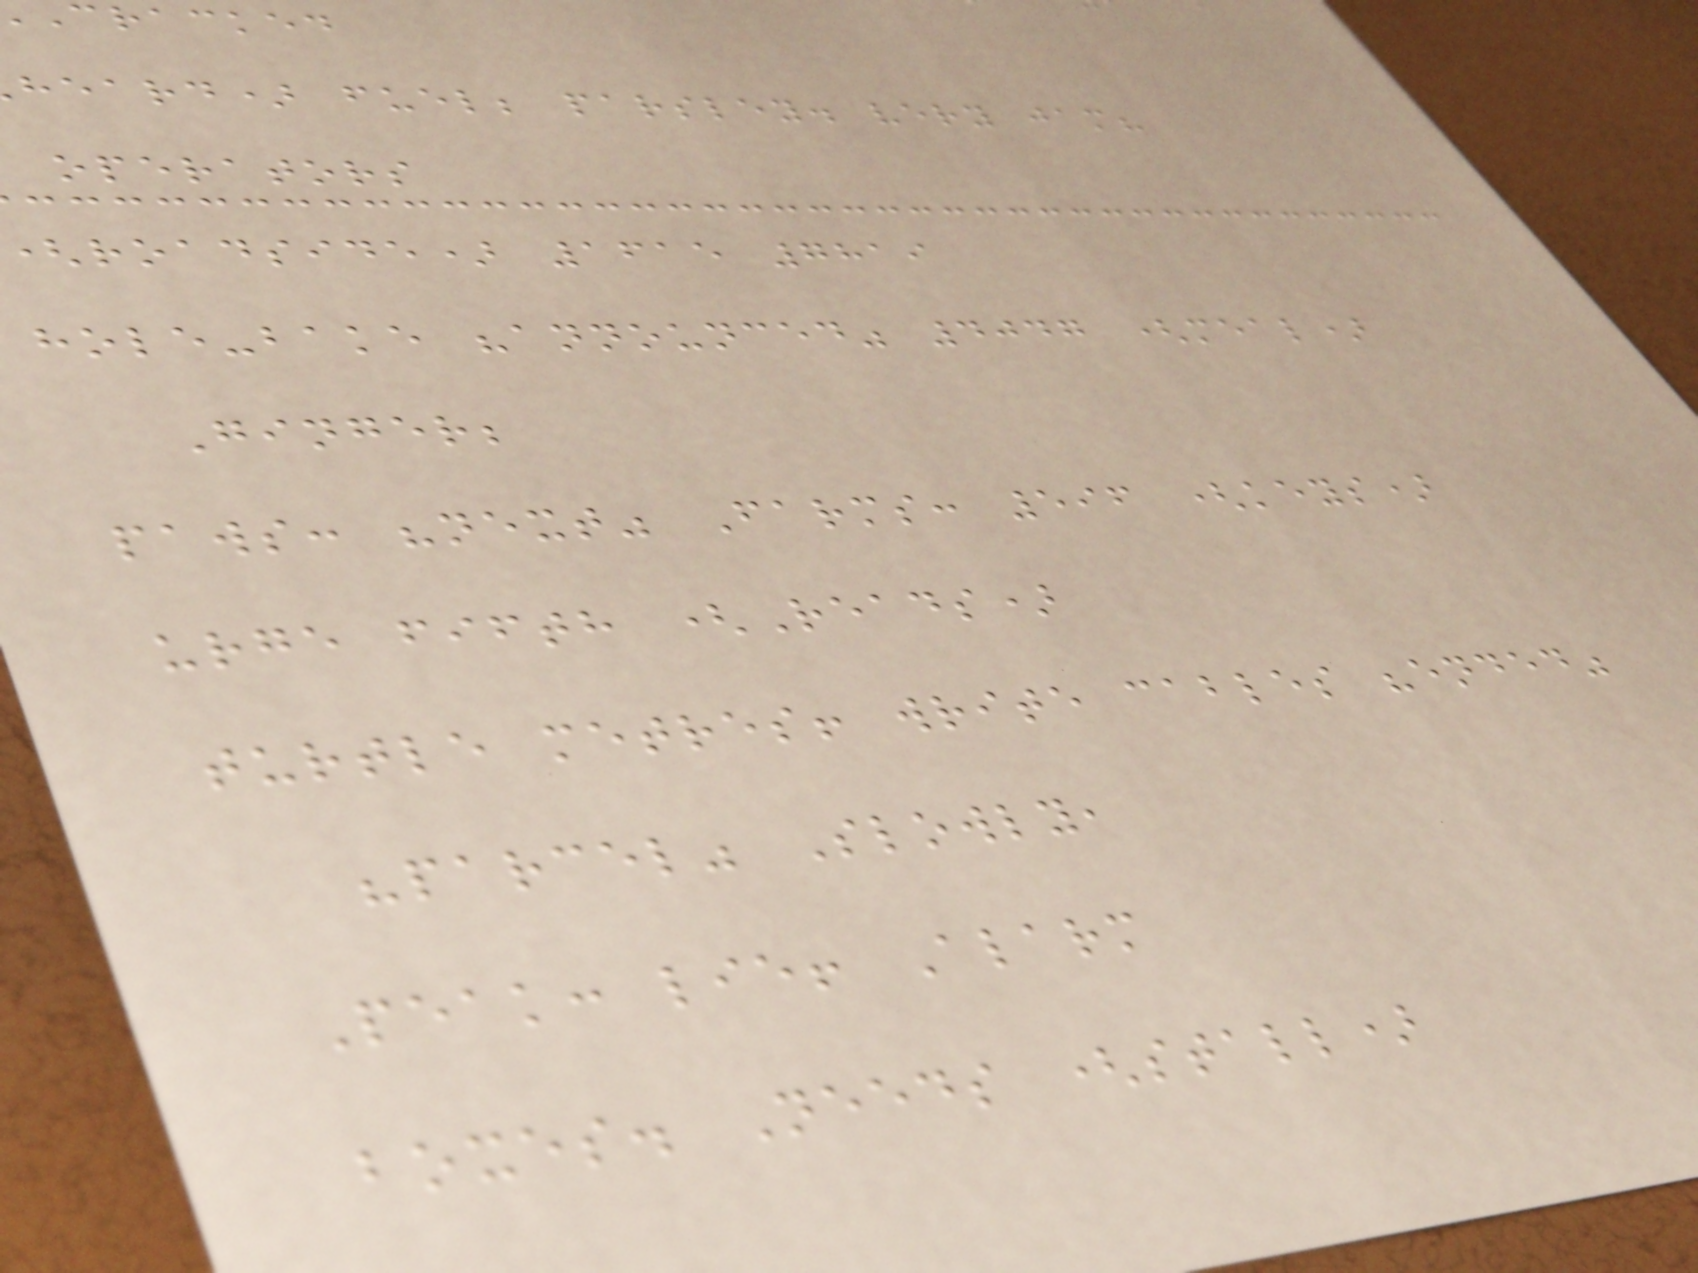cracked
heard) fuel; parsley. very jam?
operators
roadside) 1615 7819
hole-bake "announced" 4047 (meal)
Ginger;
paws: "next" Farms: 596 (keys)
urge fifth (Reads)
turtle metres! write cables "ended"
"parcel" Slowly,
Peak: lie! Alarm
boxes. Needs (stall)
